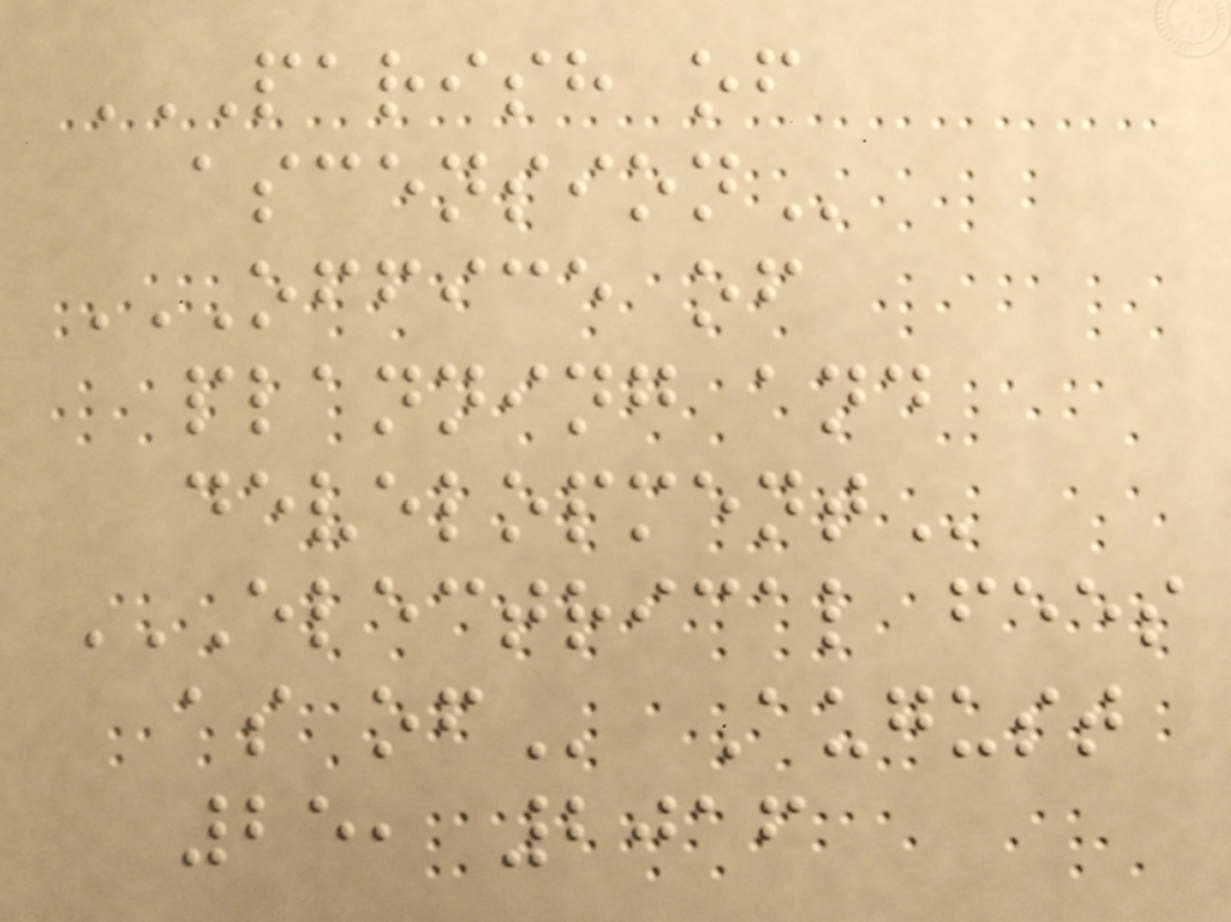PARISH OF
ASCENSION
OFFICE OF
PLANNING AND
DEVELOPMENT
ELECTRICAL FEES
AS OF August
25, 2016
